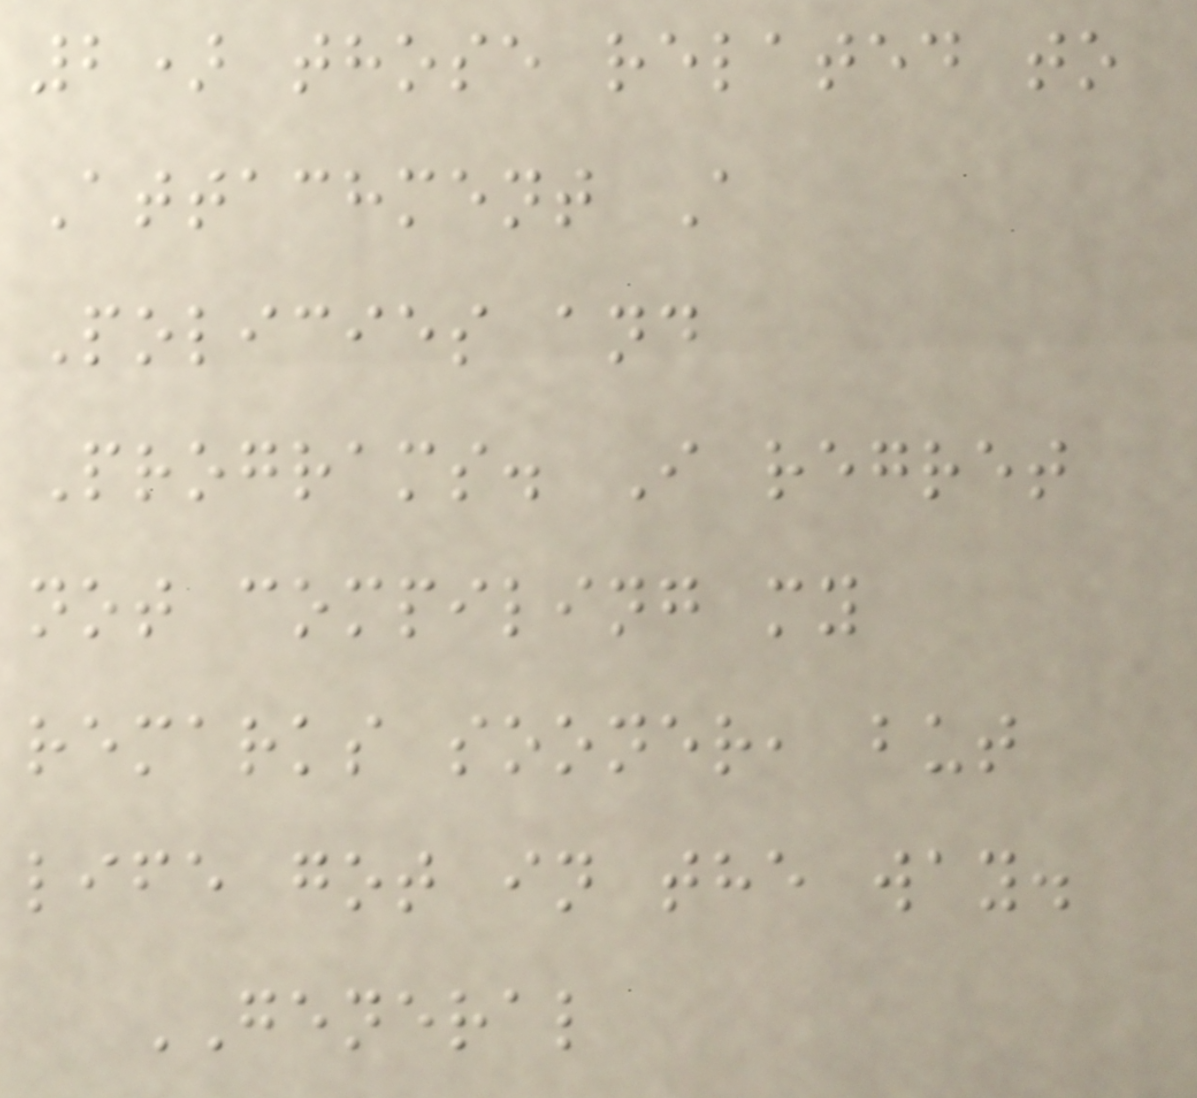2) those related to
Attachment A
Policies and
Programs. I regret
not compiling my
remarks sooner, but
life got in the way.
GENERAL
